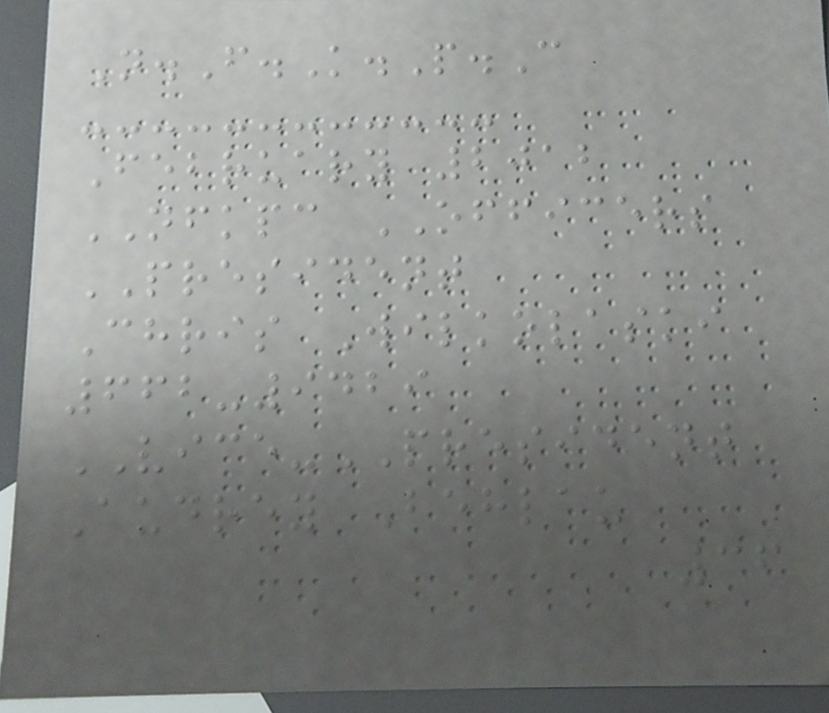N.F.K.P.C
February 2012
NFKPC OFFICERS
PRESIDENT
Chris Wilkolaski
662-9429
VICE-PRESIDENT
Audrey Behlau
36
